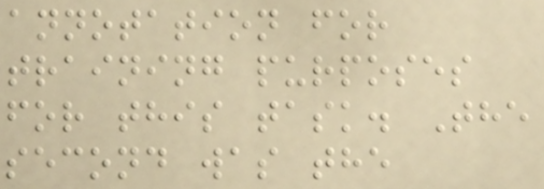annotation for
training purposes
for this task. The
second was the
